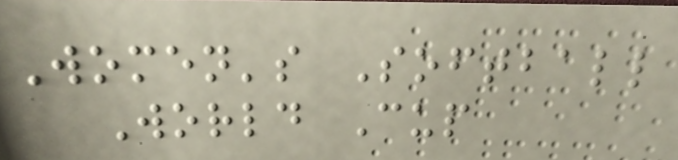Women's Softball
World Cup
